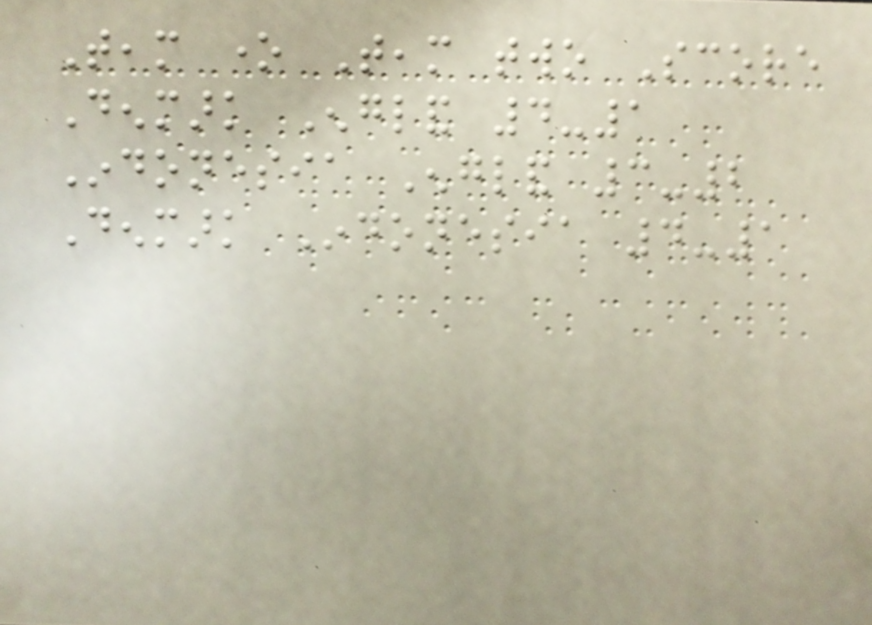Team one Team two Score
Denmark England 4-1
Indonesia England 3-2
Denmark Indonesia 4-1
